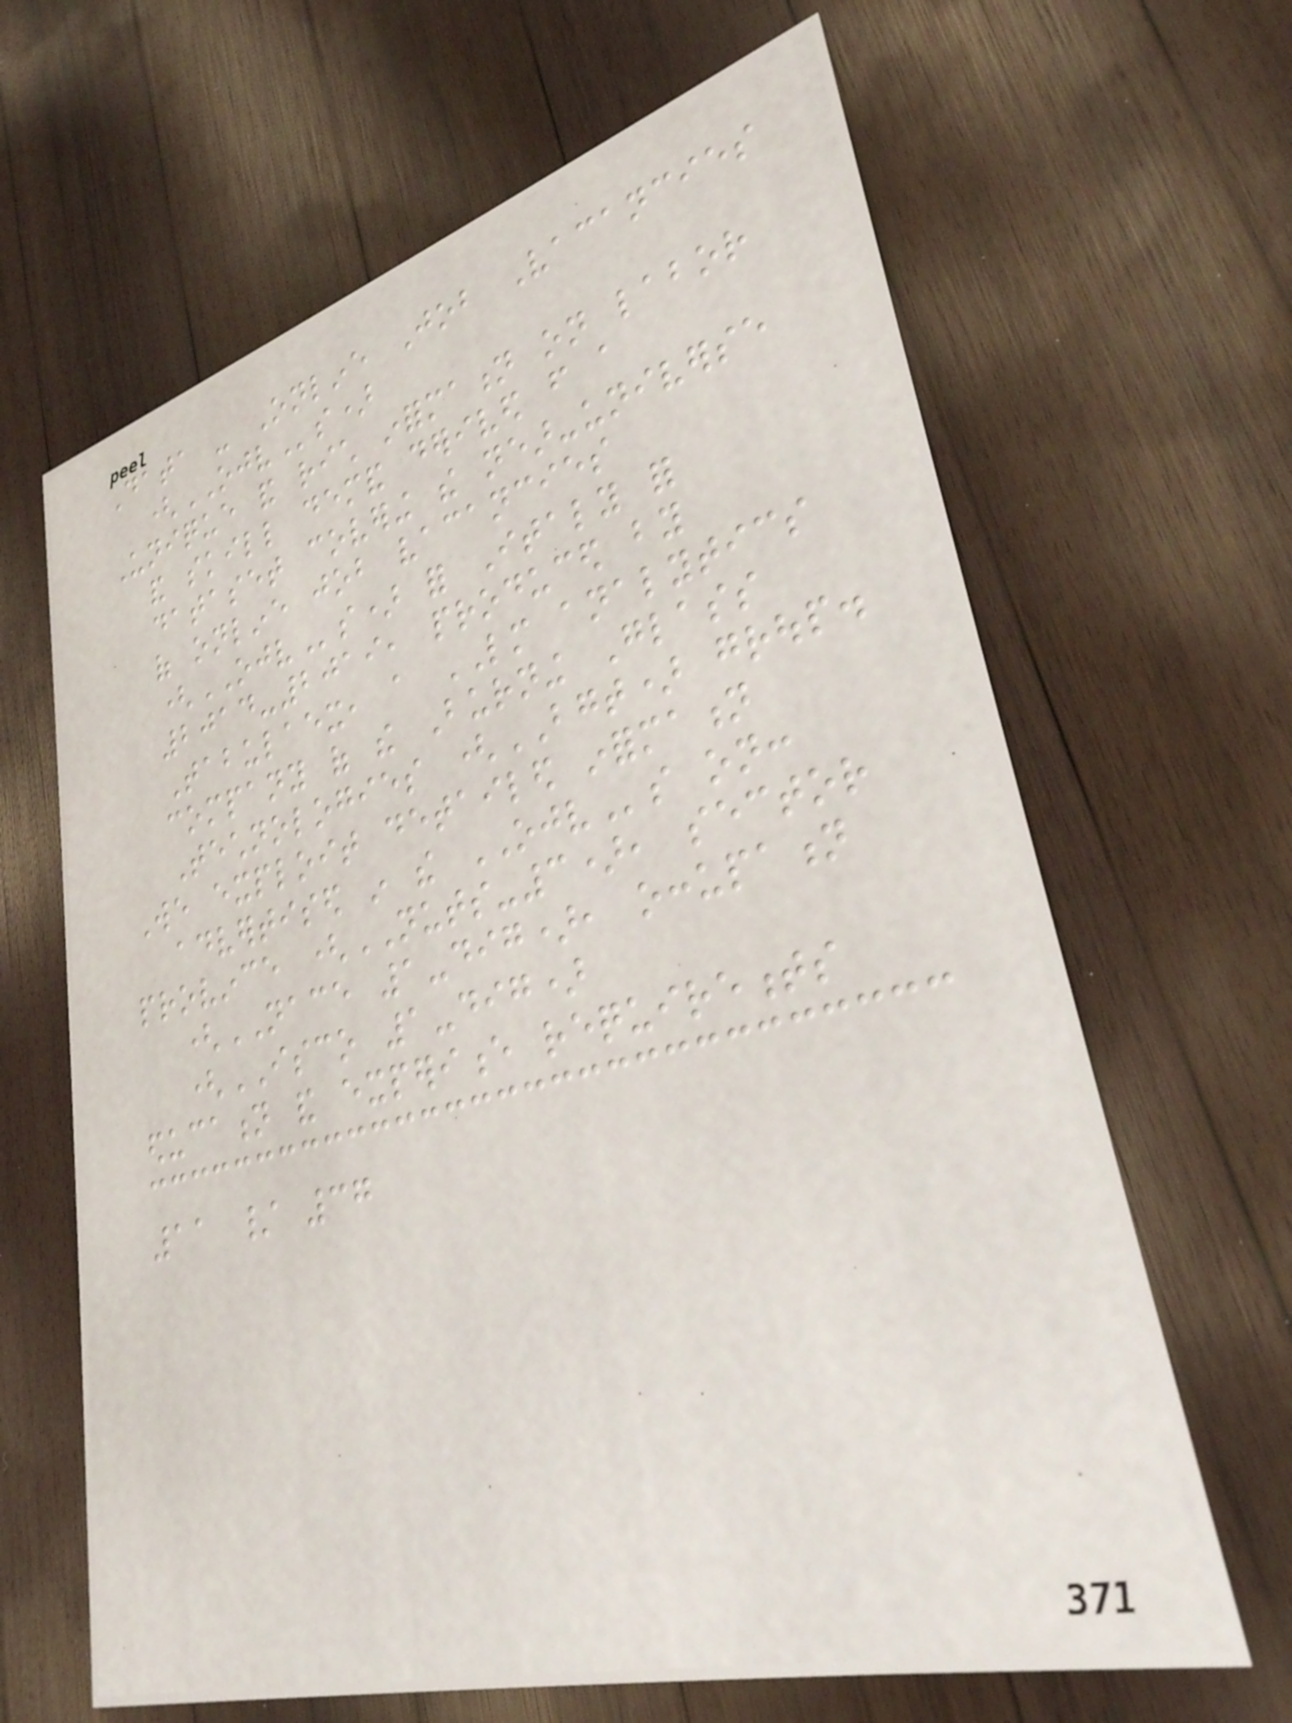Data - Online Job Vacancies
(OJVs)
Unique and rich information on labor
and skill demand derived from a
dataset covering the near-universe
of online job vacancies
(OJVs) for Italy for
2014-2019, produced by
Tabulaex, a LM analytics
company of the Burning Glass
Technologies (BGT) group.
We exploit detailed information
advertised in the OJVs on:
province (NUTS-3), sector
(NACE 1-dig), occupation
(ISCO 1-dig)
education and experience requirements
11 / 37
